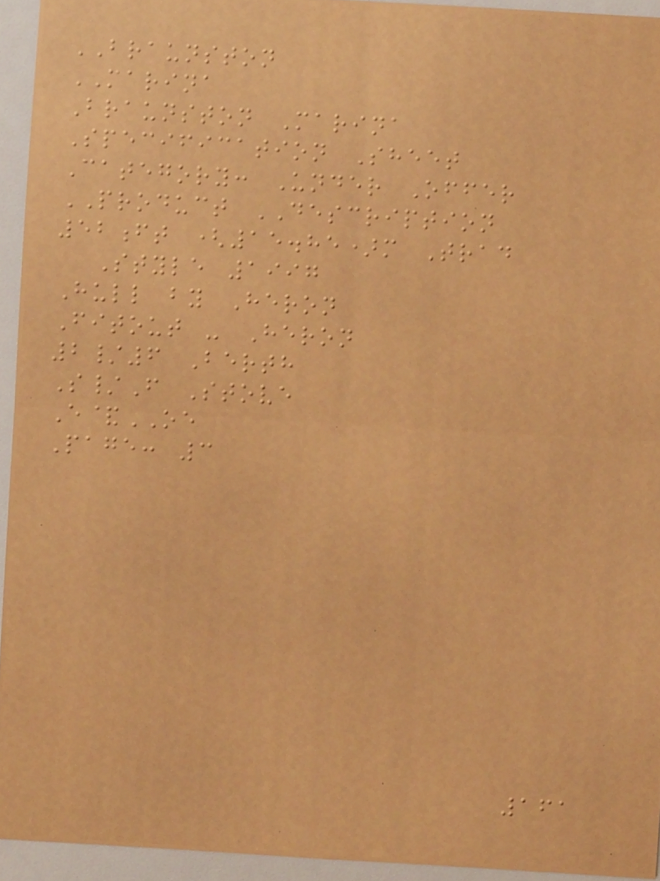BRAUNSTON
MARINA
Braunston Marina
Specification Sheet
Category: Under Offer
PRODUCT DESCRIPTION
52ft (15.85)m Trad
Style 1997
Hull by Heron
Fitout - Heron
2/6 Berth
S/F Stove
E&OE
Page: 3
161
